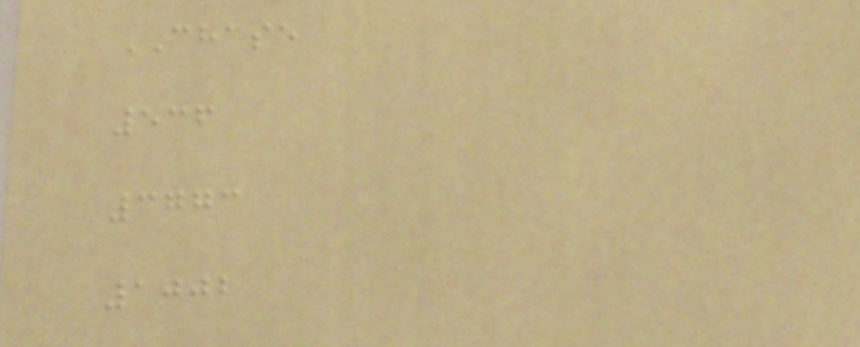CHASE
536
3773
1002
